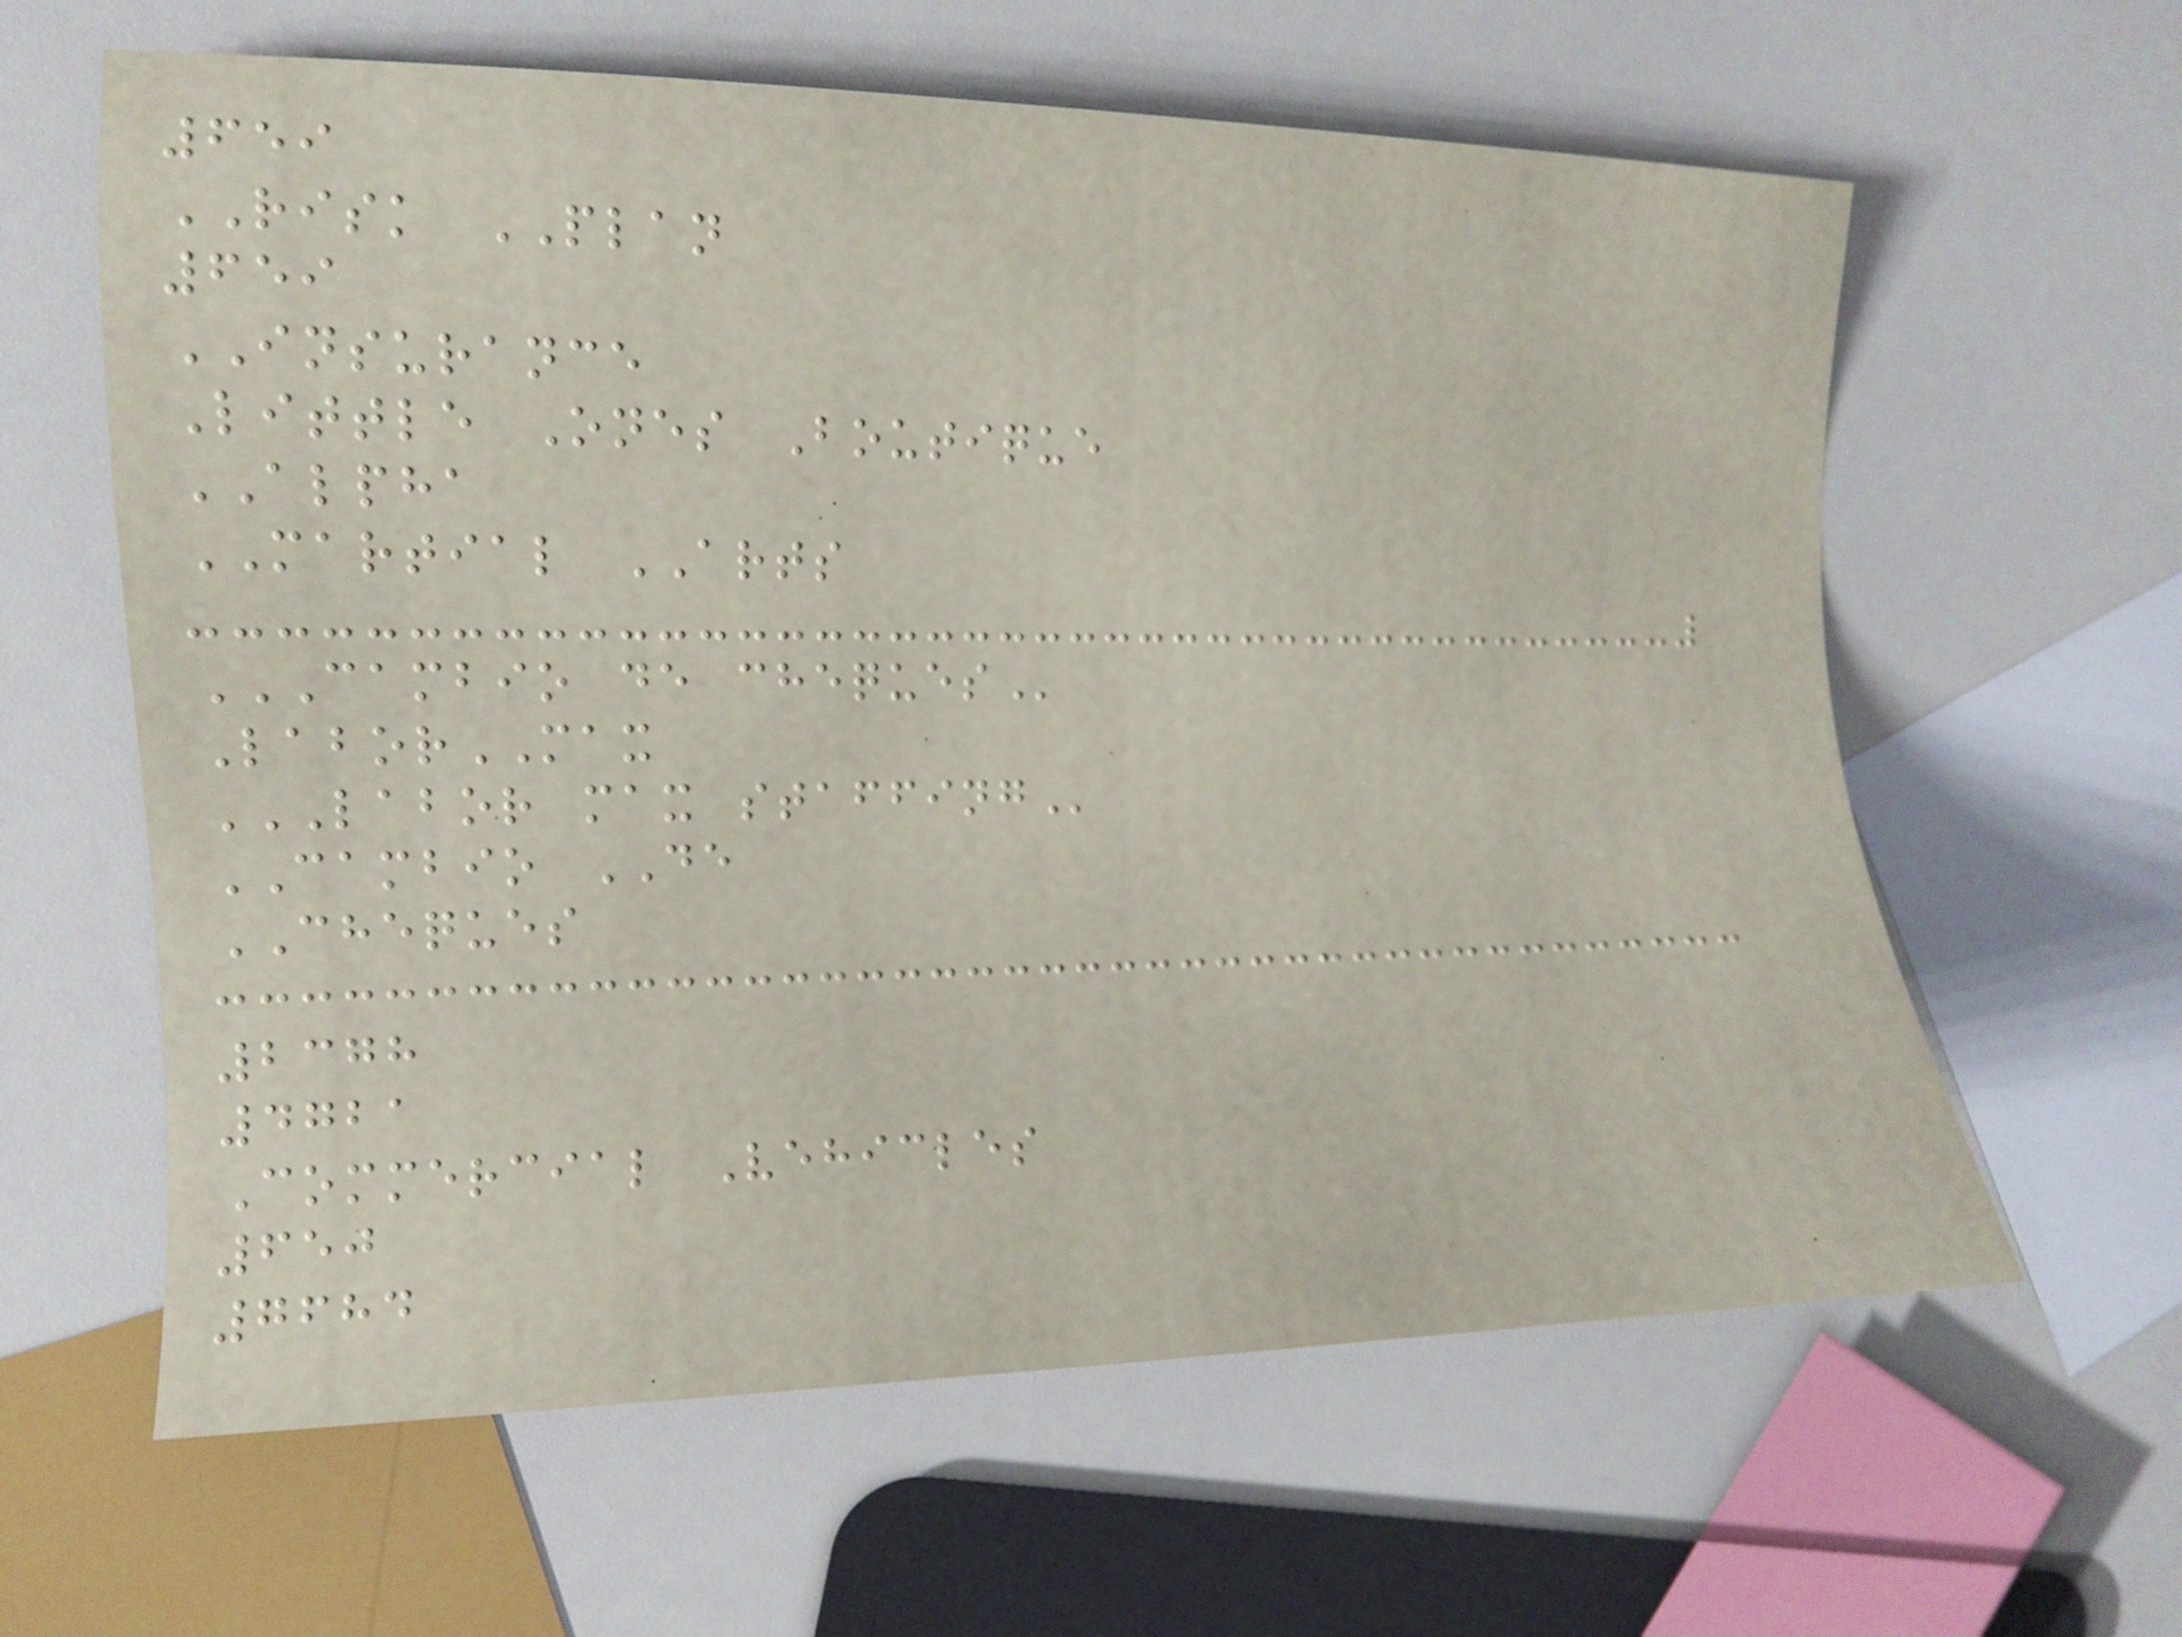659
RISK PLAN
659
INSURANCE
Little Ones Boutique
ALPHA
MARTIAL ARTS
CAMBIO DE CHEQUES
LaborMAX
LABOR MAX STAFFING
CAMBIO DE
CHEQUES
2378
4721
Commercial Vehicles
650
7684
